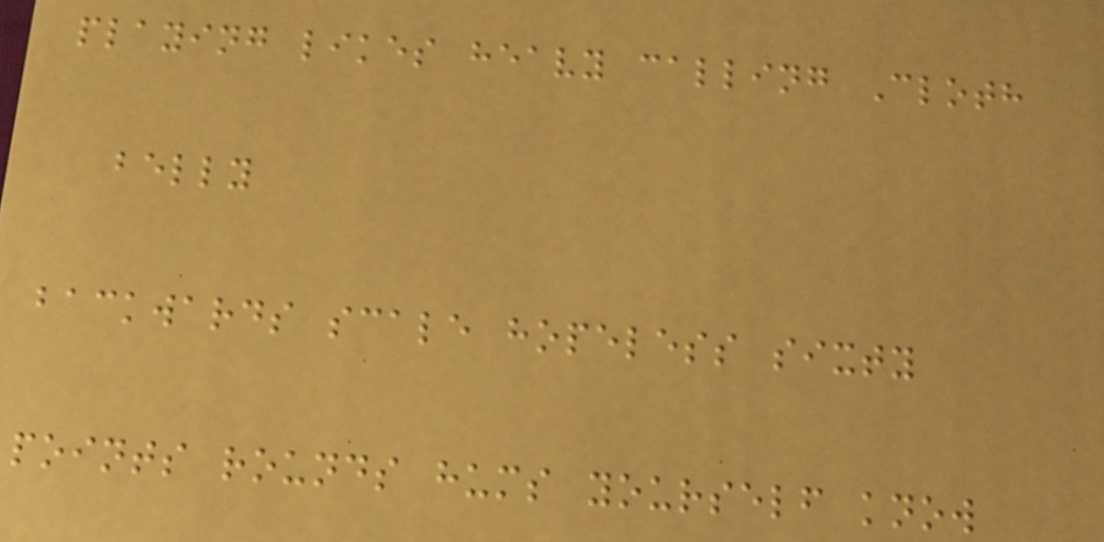playing likes heavy calling Cloth
belly
backwards scale hopeless sixty
points rounds hums yourself know
